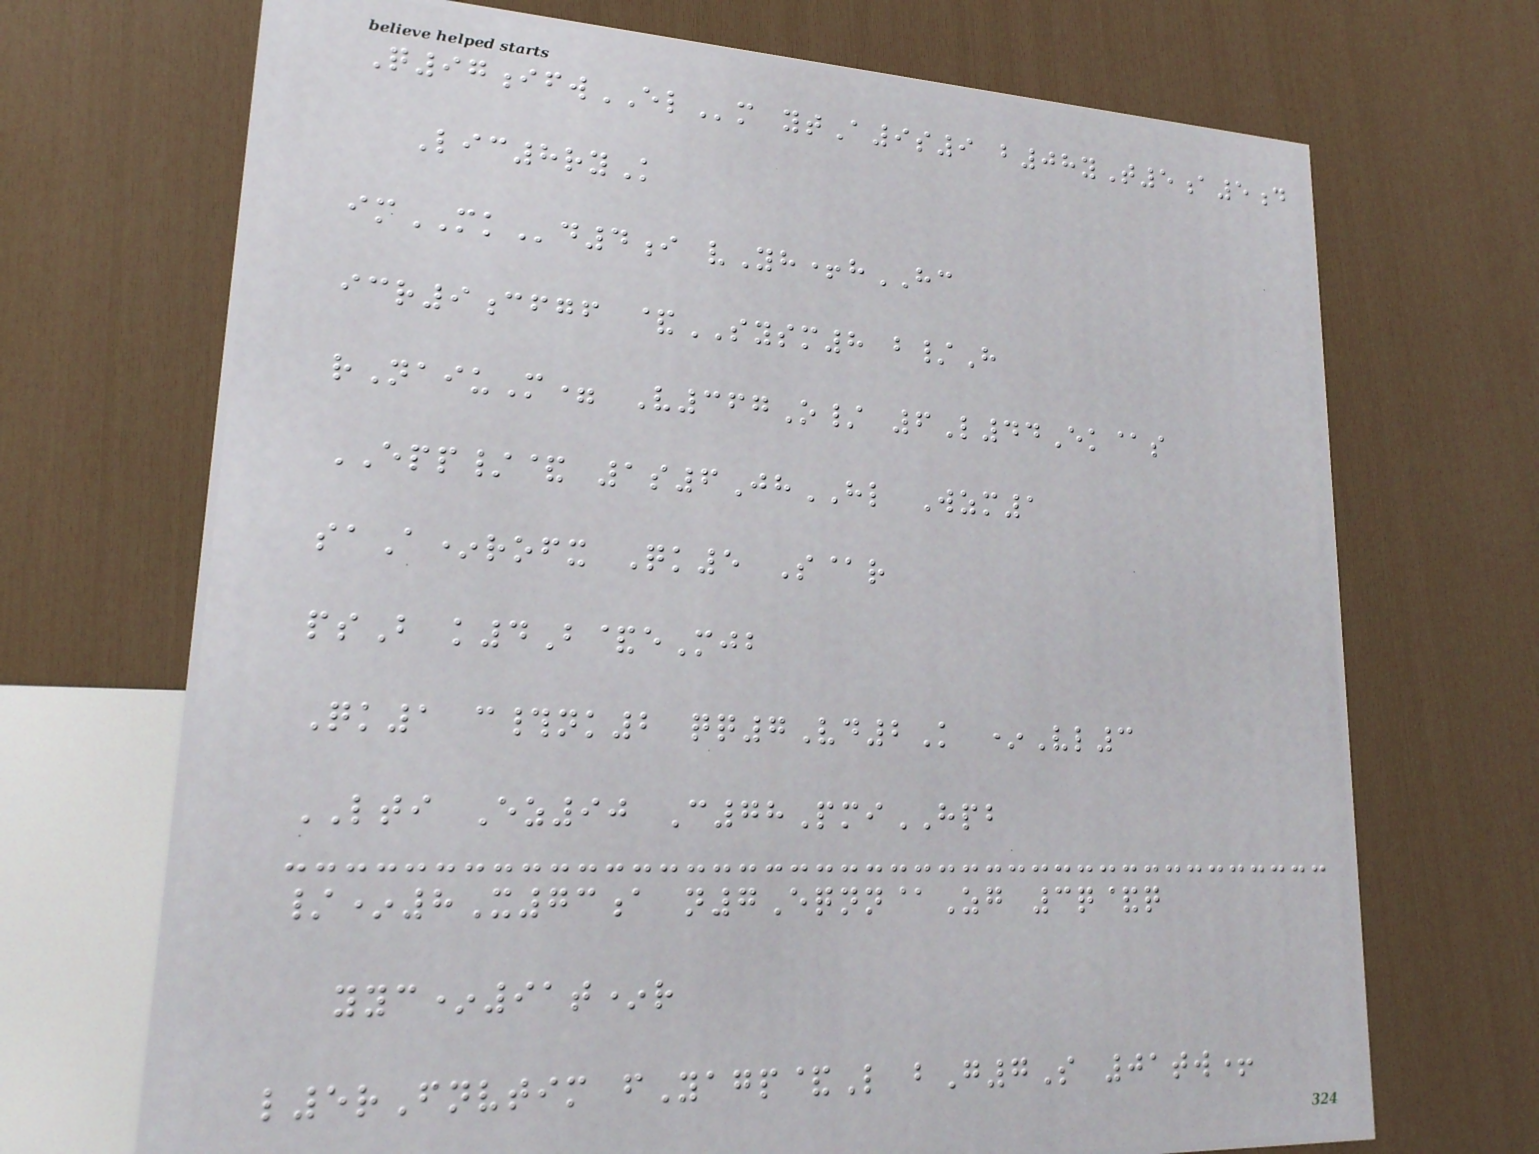Q97ifwELm ytA9s9 b08yT5a5d
Lic8ryK
imMKd4i vYh+hHC
icr9cfgf &SYSM8 b/H
rNaiuM= V367O/ 6L44Ek@s
EPP/& 1s6JhHL Wzm1
saA*rofx Qk5 S@r
psB k4B&eMjb
Qk1 c#nk2 qq7Vd2K *Vl3
LTI Ez90 C78PmiHPB
/*8X73a n7Eqnn@Zg 3q&q
yyc*91t*r
l5rFnvtim fYagp&L bG7S 01tw+
